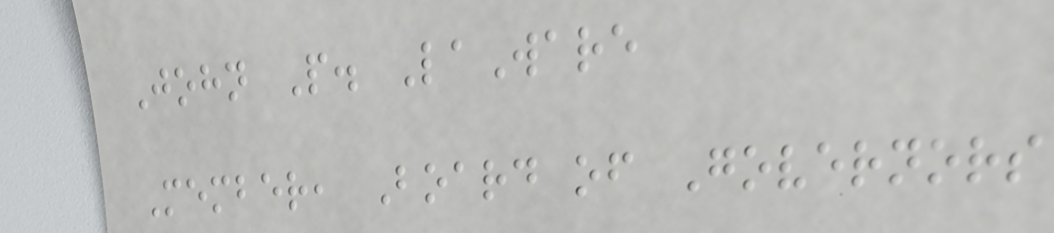John P. LaWare
Member, Board of Governors
